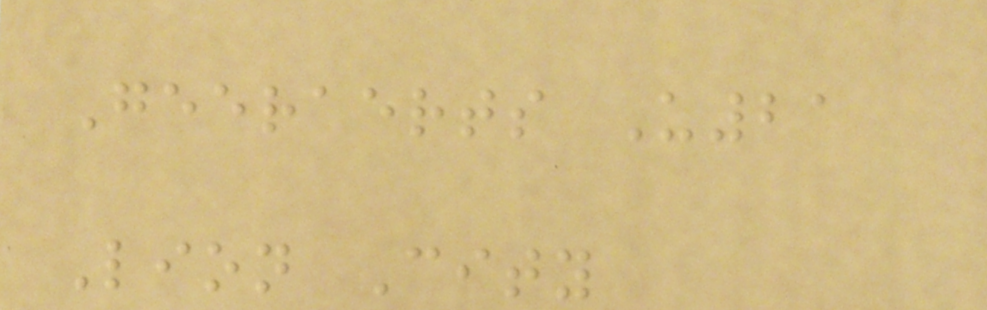Geeraerts U21
Lion City
